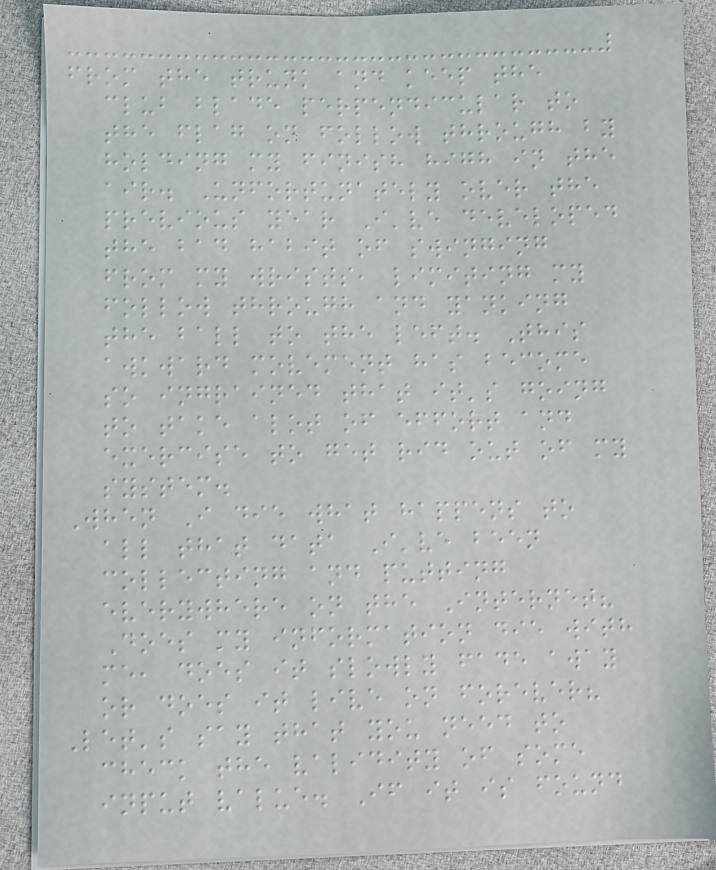from the trunk and keep the
club blade perpendicular to
the flag on follow through by
holding my finish high in the
air. Unfortunately over the
previous year I've developed
the bad habit of swinging
from my wrists, limiting my
follow through and yanking
the ball to the left. This
awkward movement has become
so ingrained that it's going
to take alot of effort and
exercise to get rid out of my
system.
When I die what happens to
all that data I've been
collecting and putting
everywhere on the Internet?
Does my information die with
me, does it slowly fade away
or does it live on forever?
Let's say that you need to
check the validity of some
input value. If it is found
